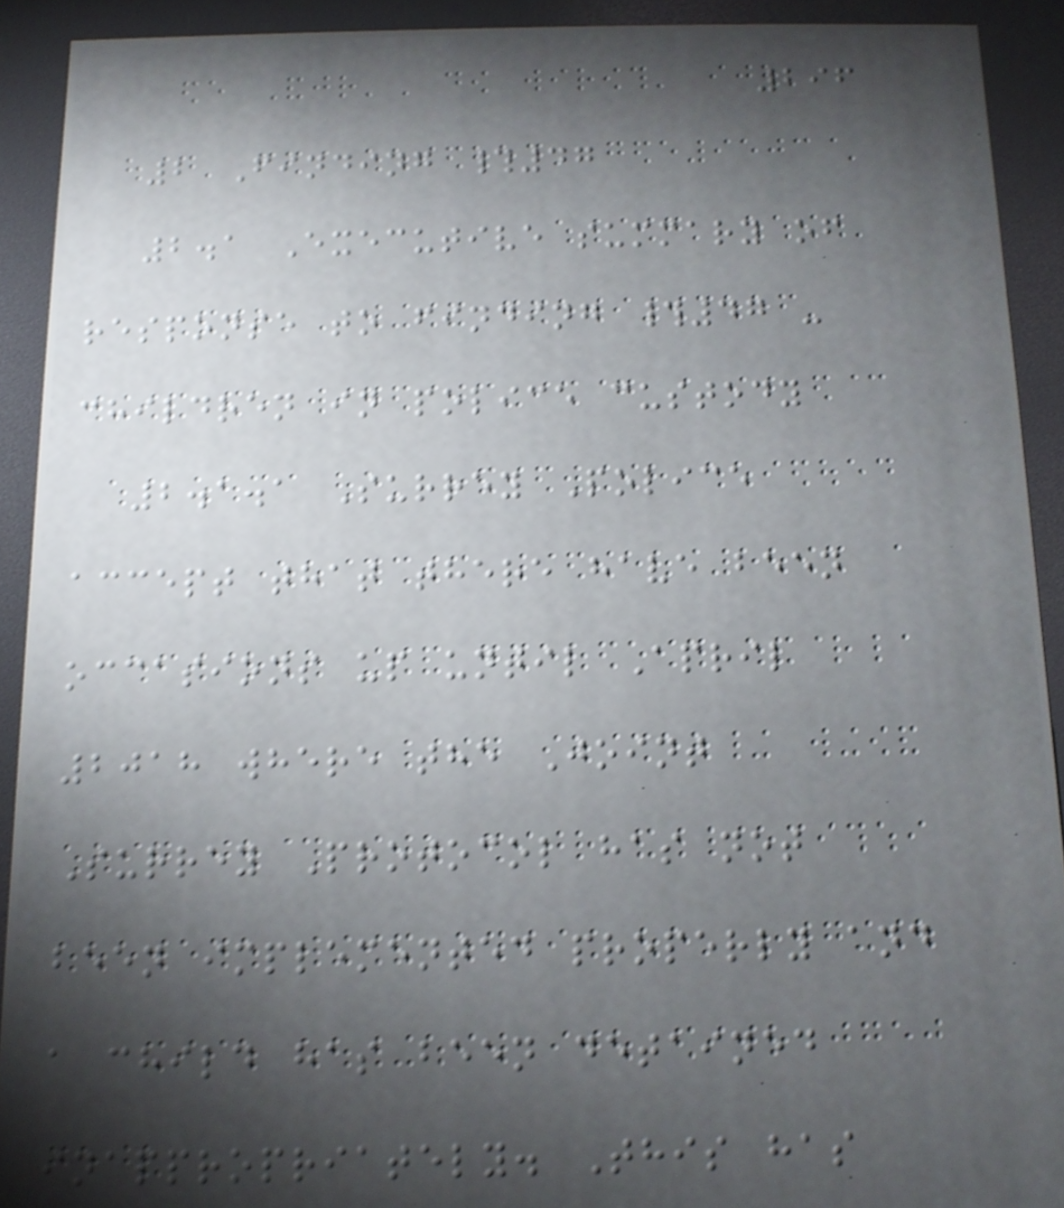296
2 Finding #47
2.1 Executive summary of
response to finding #47 -
children in police custody
2.1.1 Surrey Police
accept that there have been
occasions up until April
2018 where the Joint
Surrey Protocol has not
been implemented properly and
a child has been detained
inappropriately. This has
